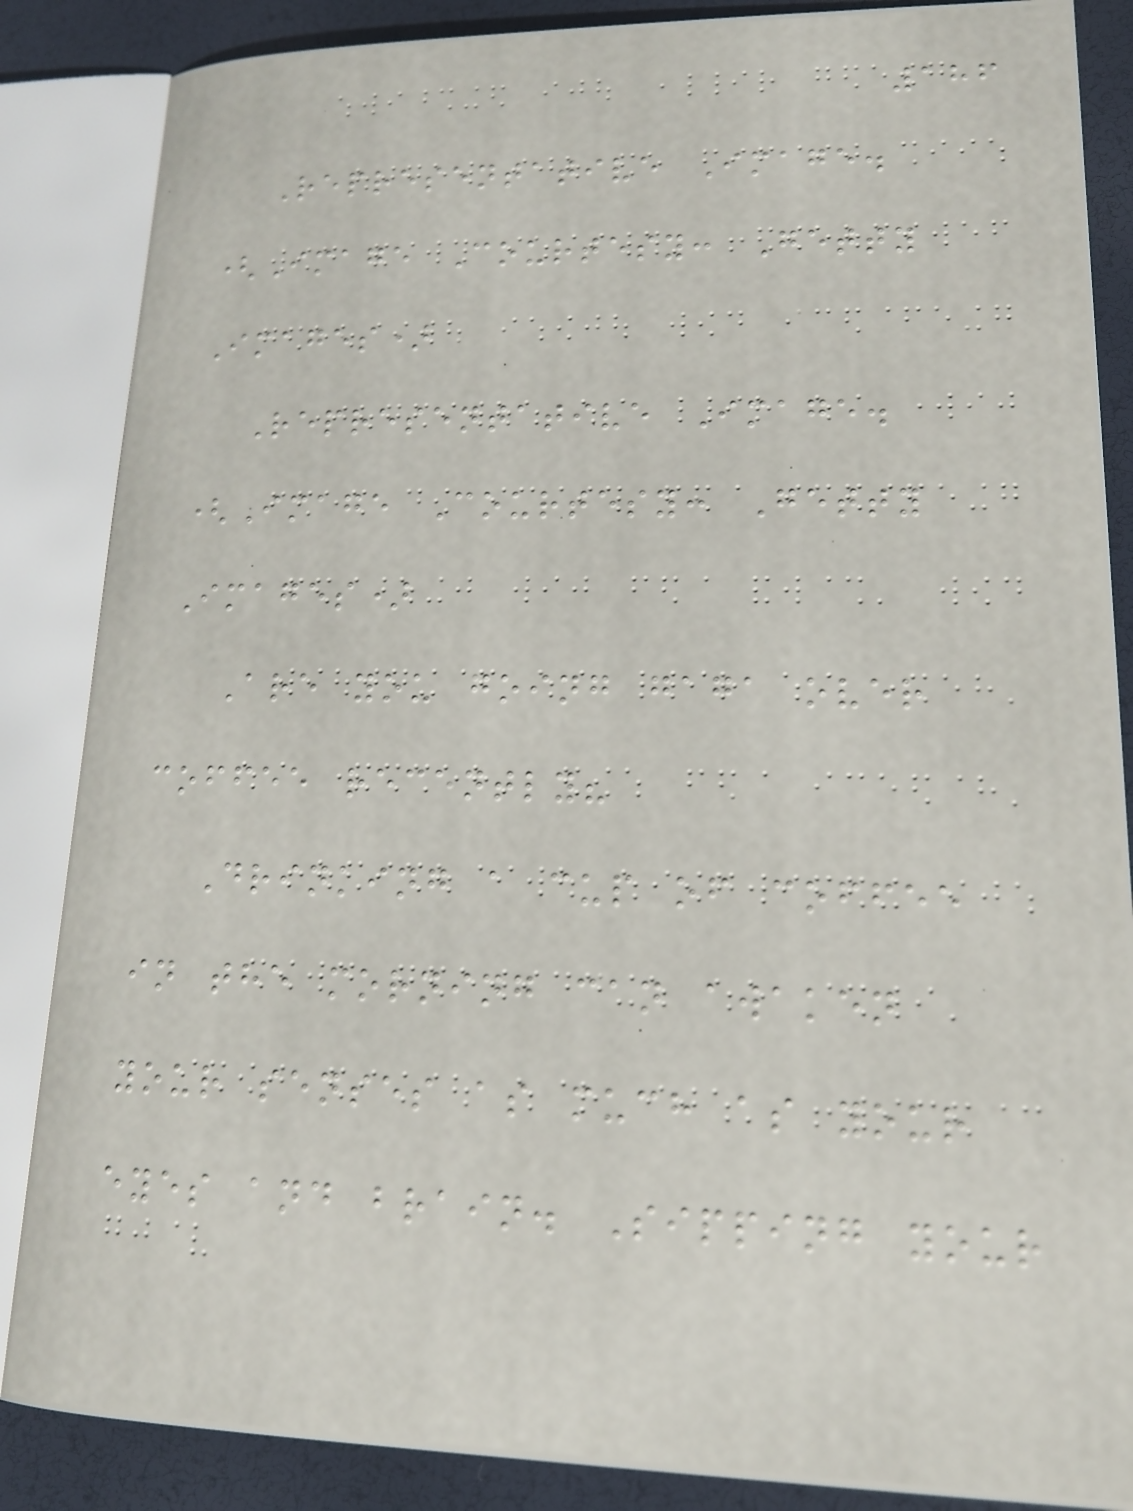186
Representative Image.
(Image Courtesy: Getty
Images)
Representative Image.
(Image Courtesy: Getty
Images)
Are you going gaga over
coffee recently?
Drinking a cup of coffee
in the morning can awaken
your senses as much as your
eyes and brain. Sipping your
